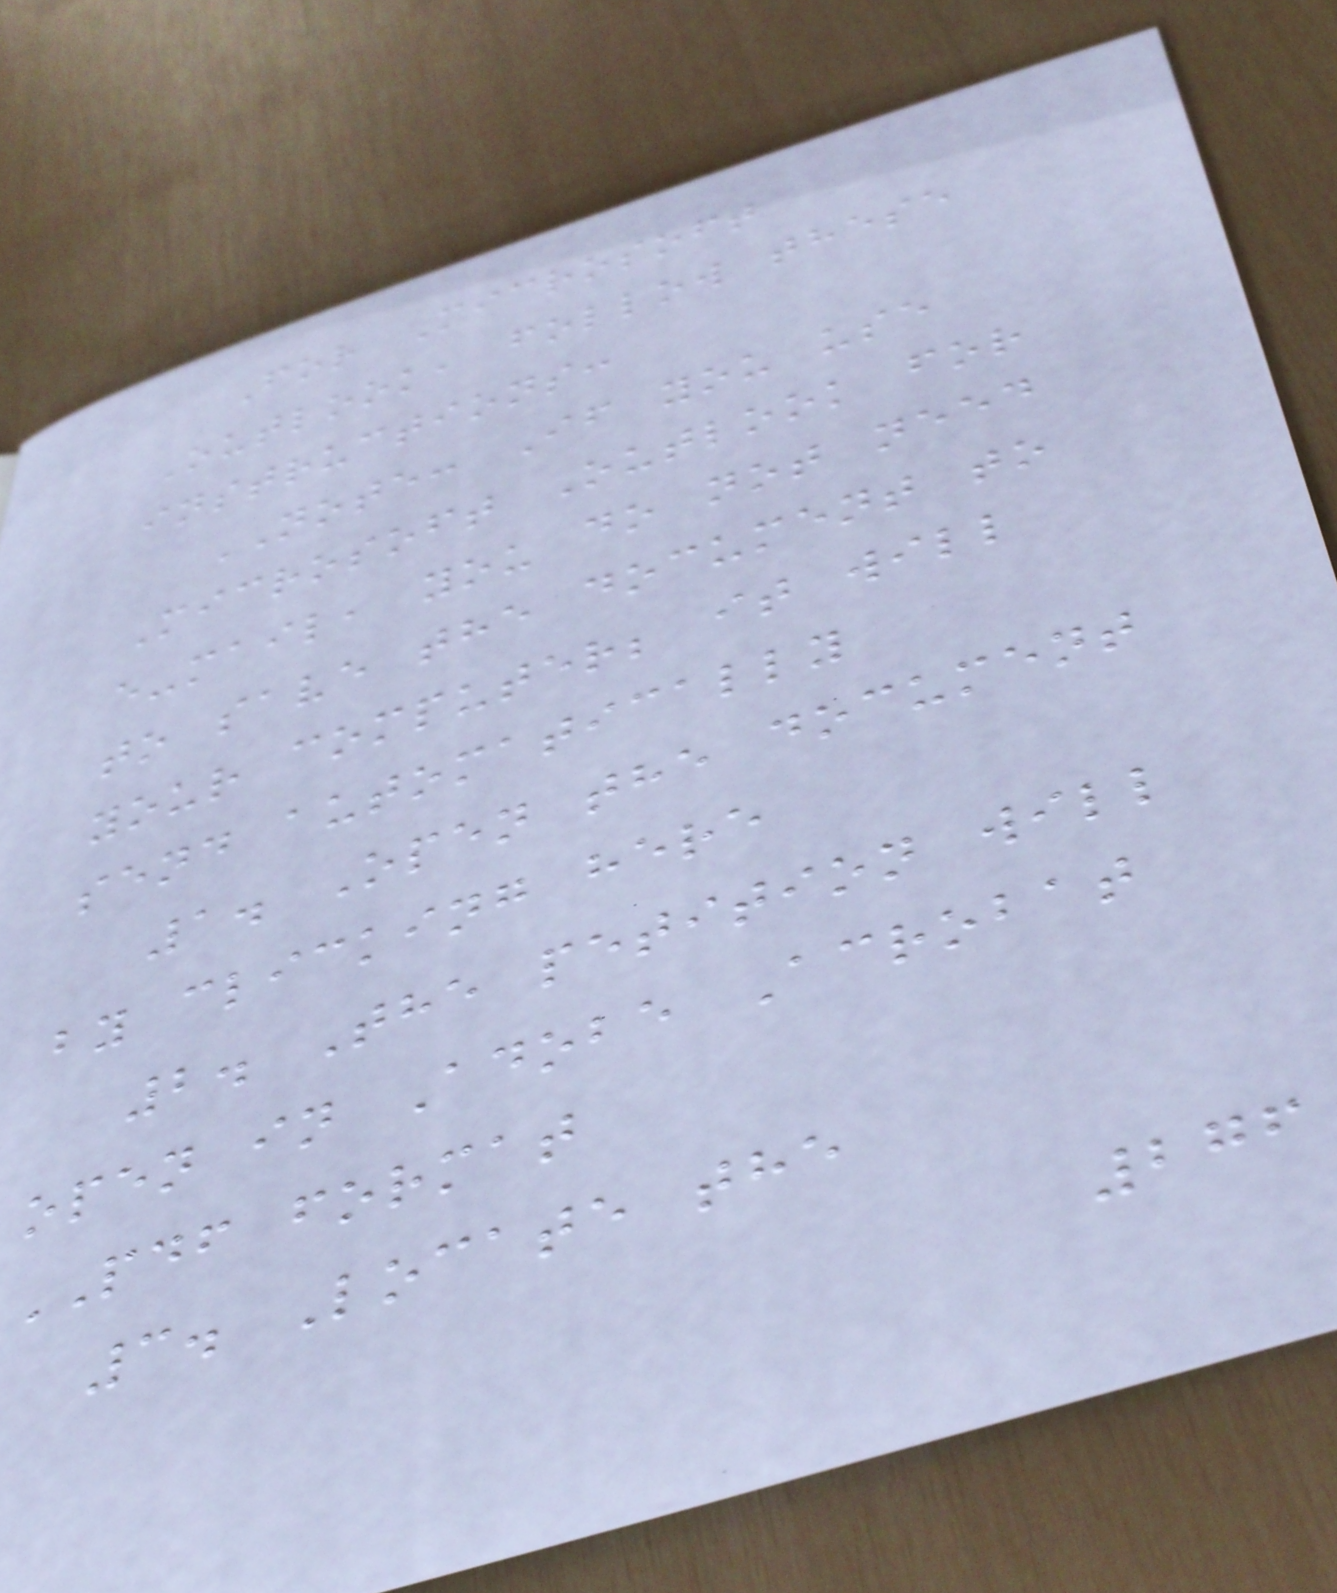For Microsoft
Outlook, follow these
instructions:
NOTE: If you use
Microsoft Outlook for
e-mail, you do not need
to save the document to
your computer; it will
send automatically
1. Open the document
by clicking here
2. The petition will
open in Adobe Acrobat
PDF format
3. Locate the
276
